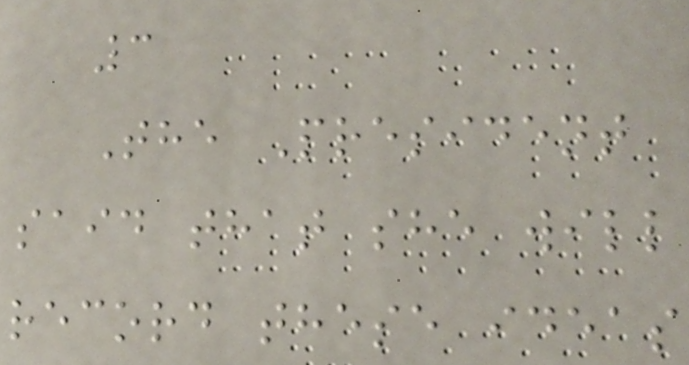3
The President
said that she will
record these ideas
